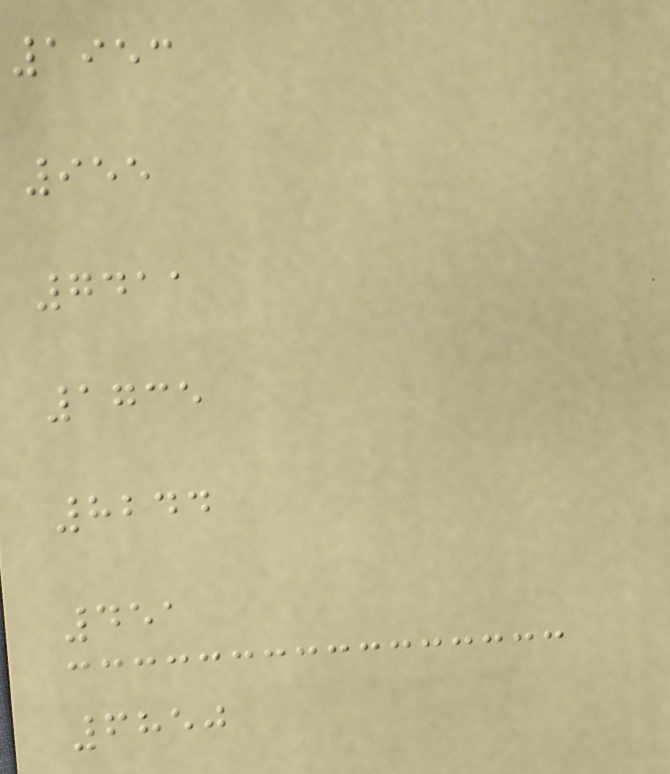1953
955
7411
1735
8244
451
6850
